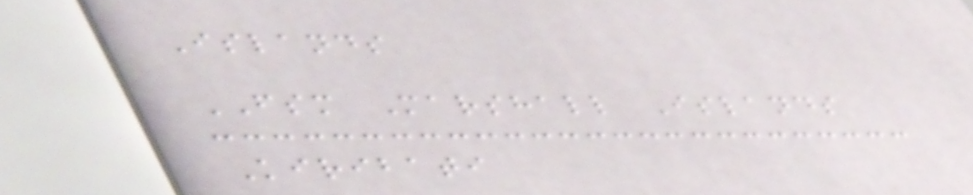Islands
FSM Marshall Islands
Kiribati
